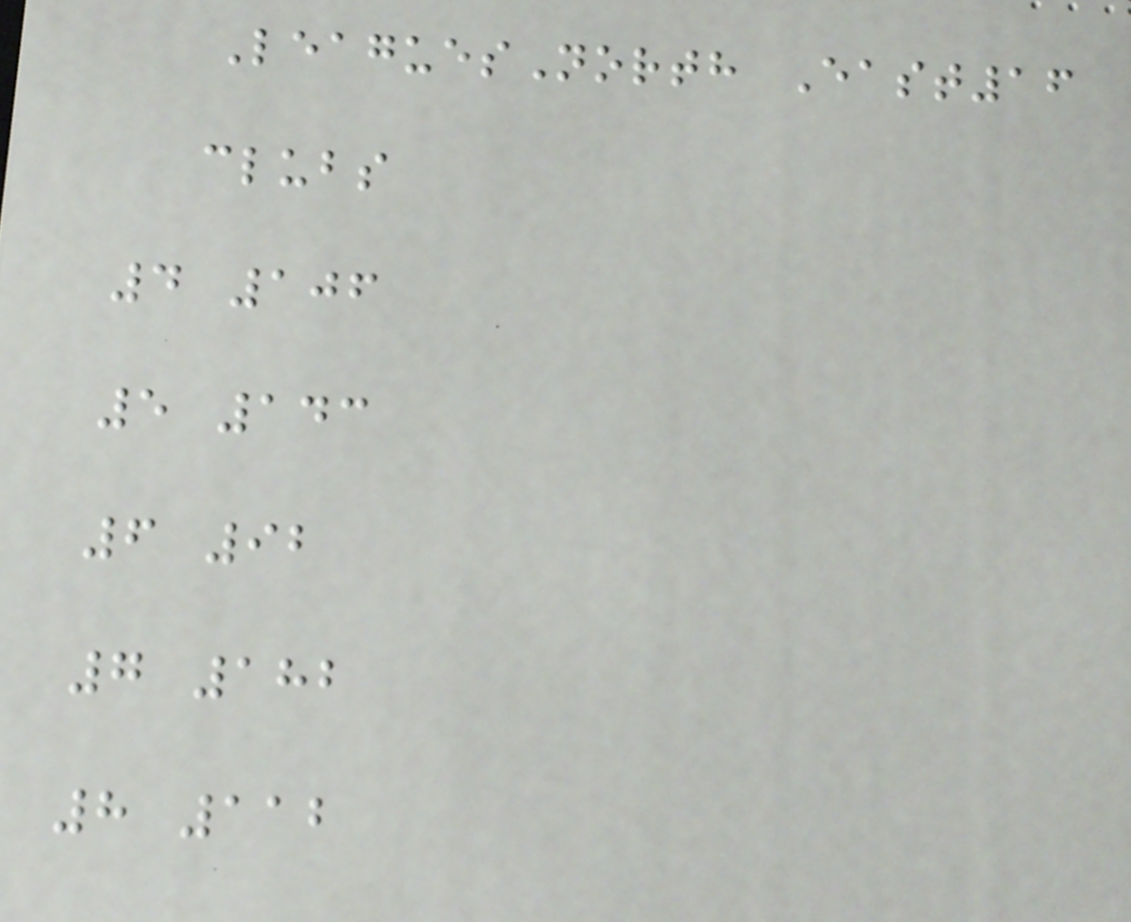LeaguesNorth East16
clubs
4 106
5 143
6 92
7 182
8 112
